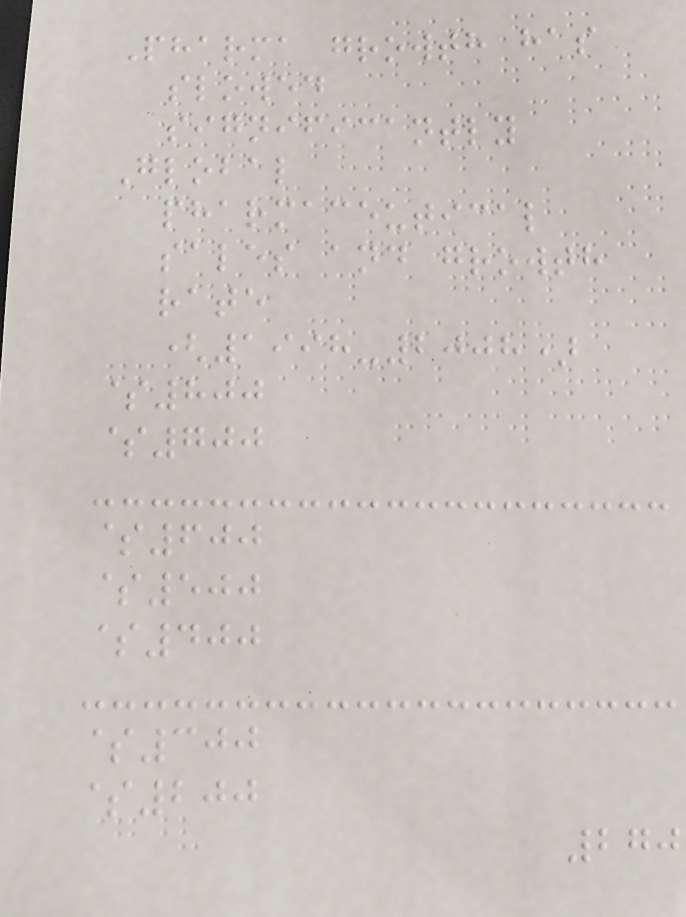Pharma growth has
slowed
significantly
Global
pharmaceutical
sales and growth
rate
(1998-2008)
$800
$700
$600
$500
$400
$300
$200
270
